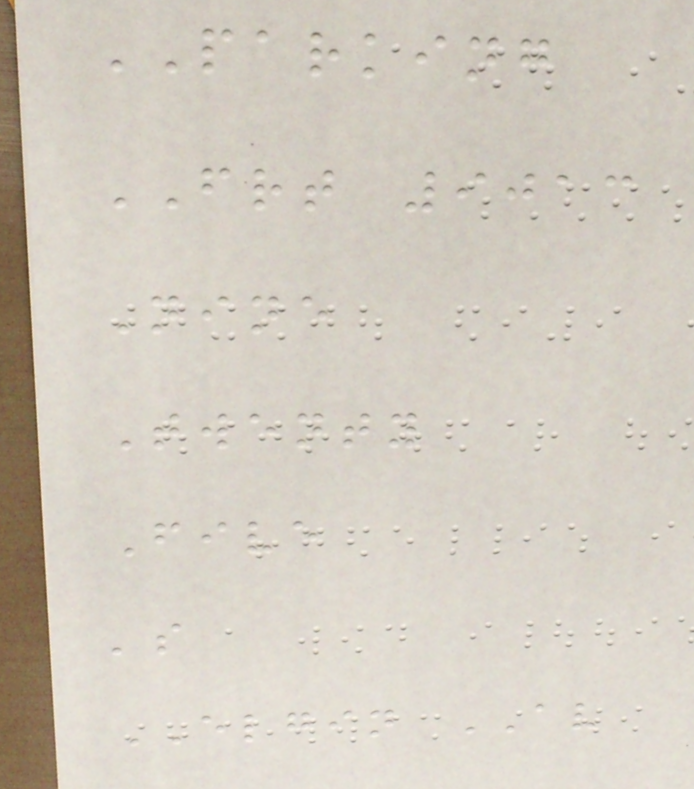PARKING
FRT 9013
Nine
Twenty
Five
's
ELGIN AV
